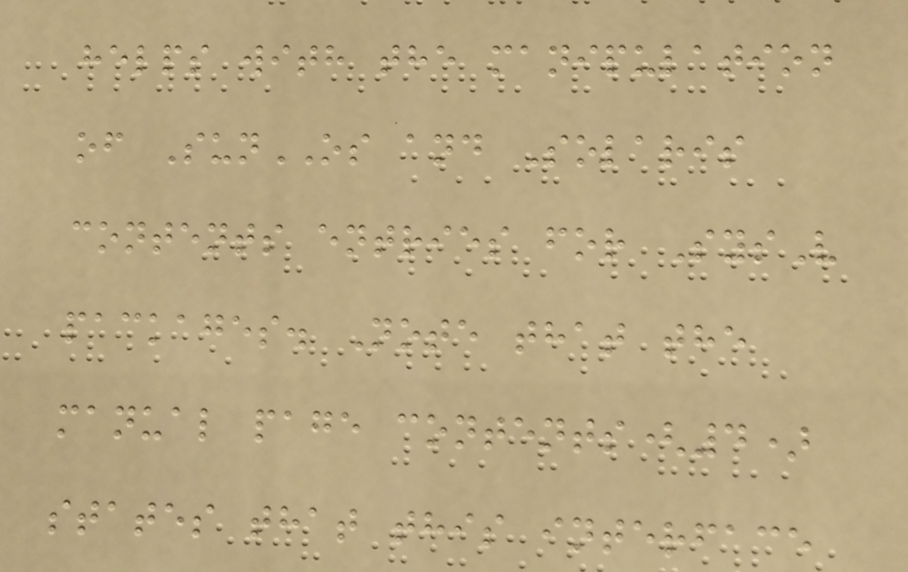helps with the manipulation
of SunOS and Solaris
contents entries for SysV
packages. Note that the
manual page contents(4)
states that this interface
